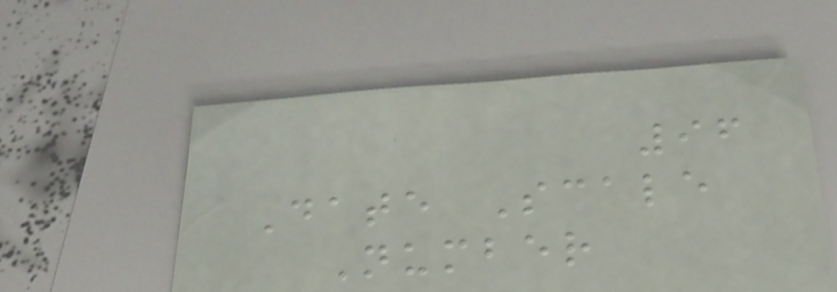96
Date Scale
Number
